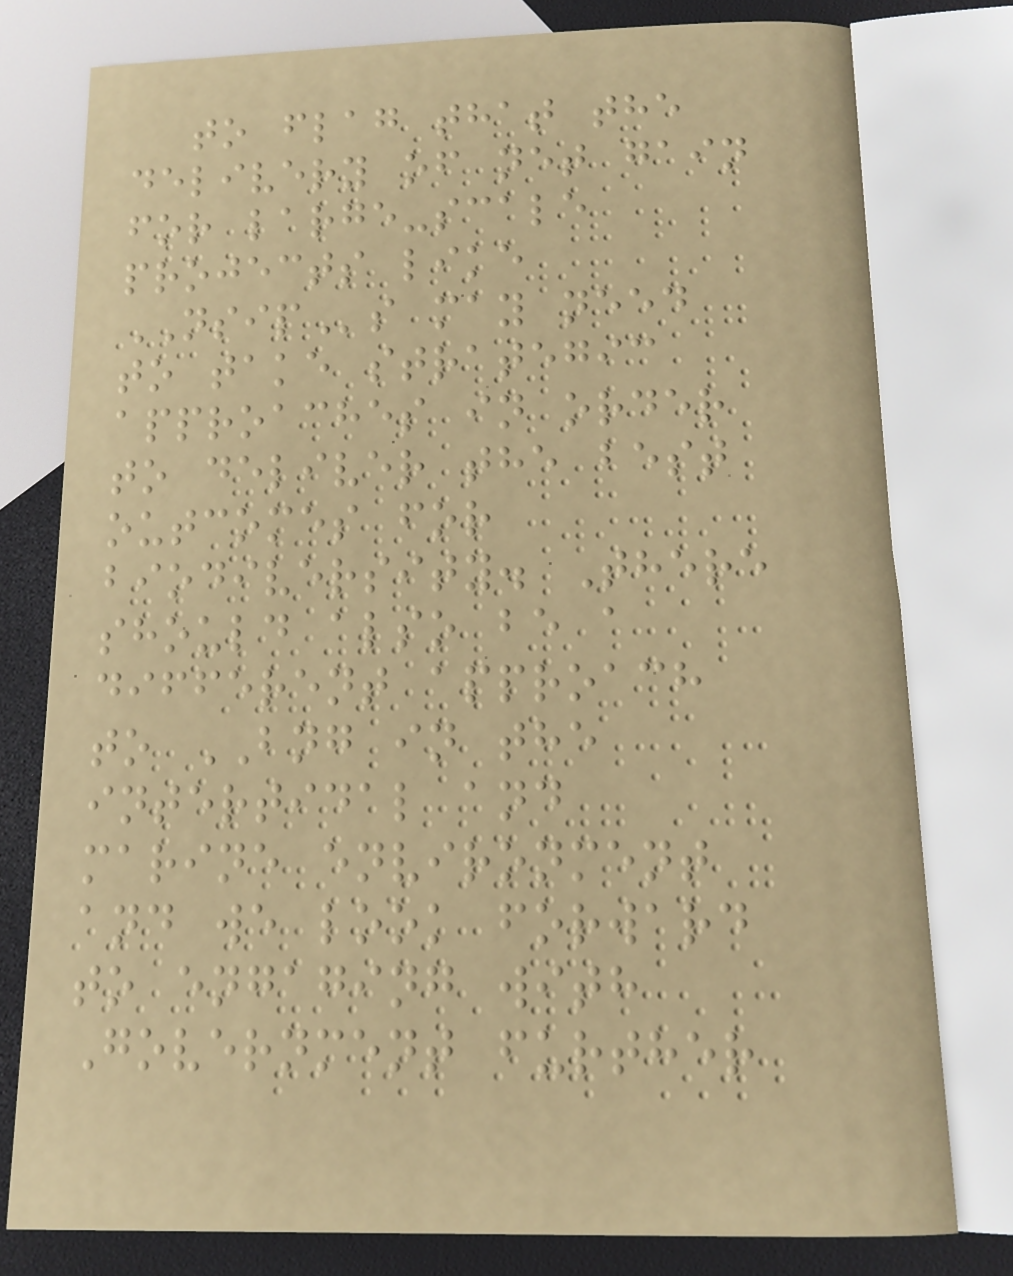to flag that the
delivery of net gain
for large-scale
projects like
NSIPs may need
to take strategic
approaches in order
to deliver the best
outcomes for
biodiversity. There
should also be a
different approach
to BNG in the
intertidal and
marine environment
and we look forward
to engaging with
Government further
